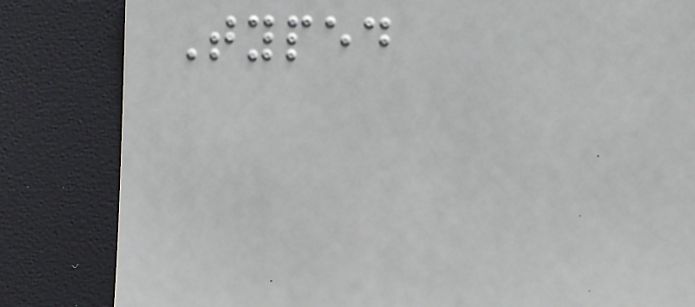Typed
